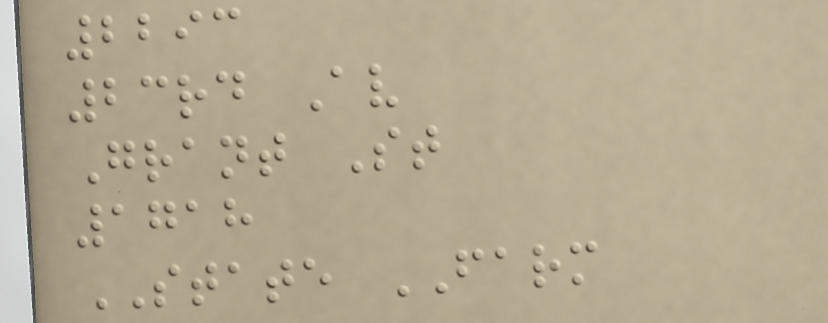2293
23rd Av
Grant St
1718
STATE FARM
